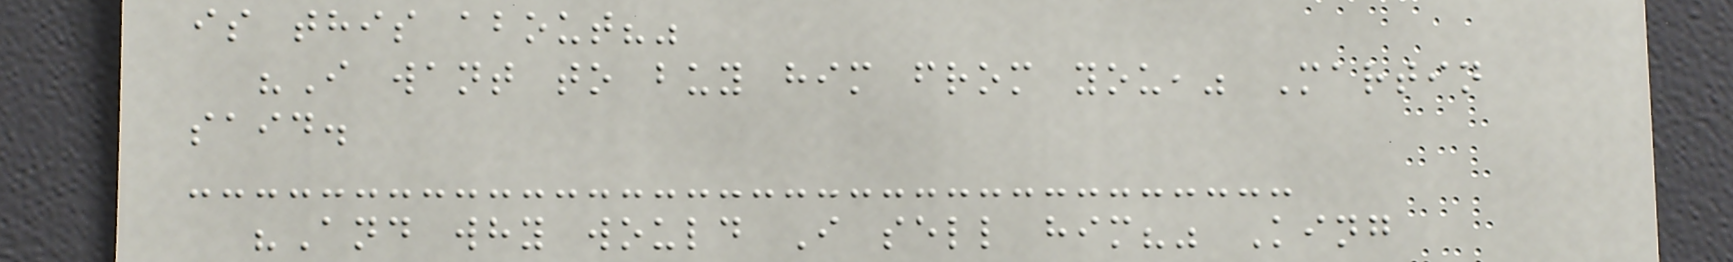is this about?"
"I want to buy him from you," Martin
said.
"And why would I sell him?" King
